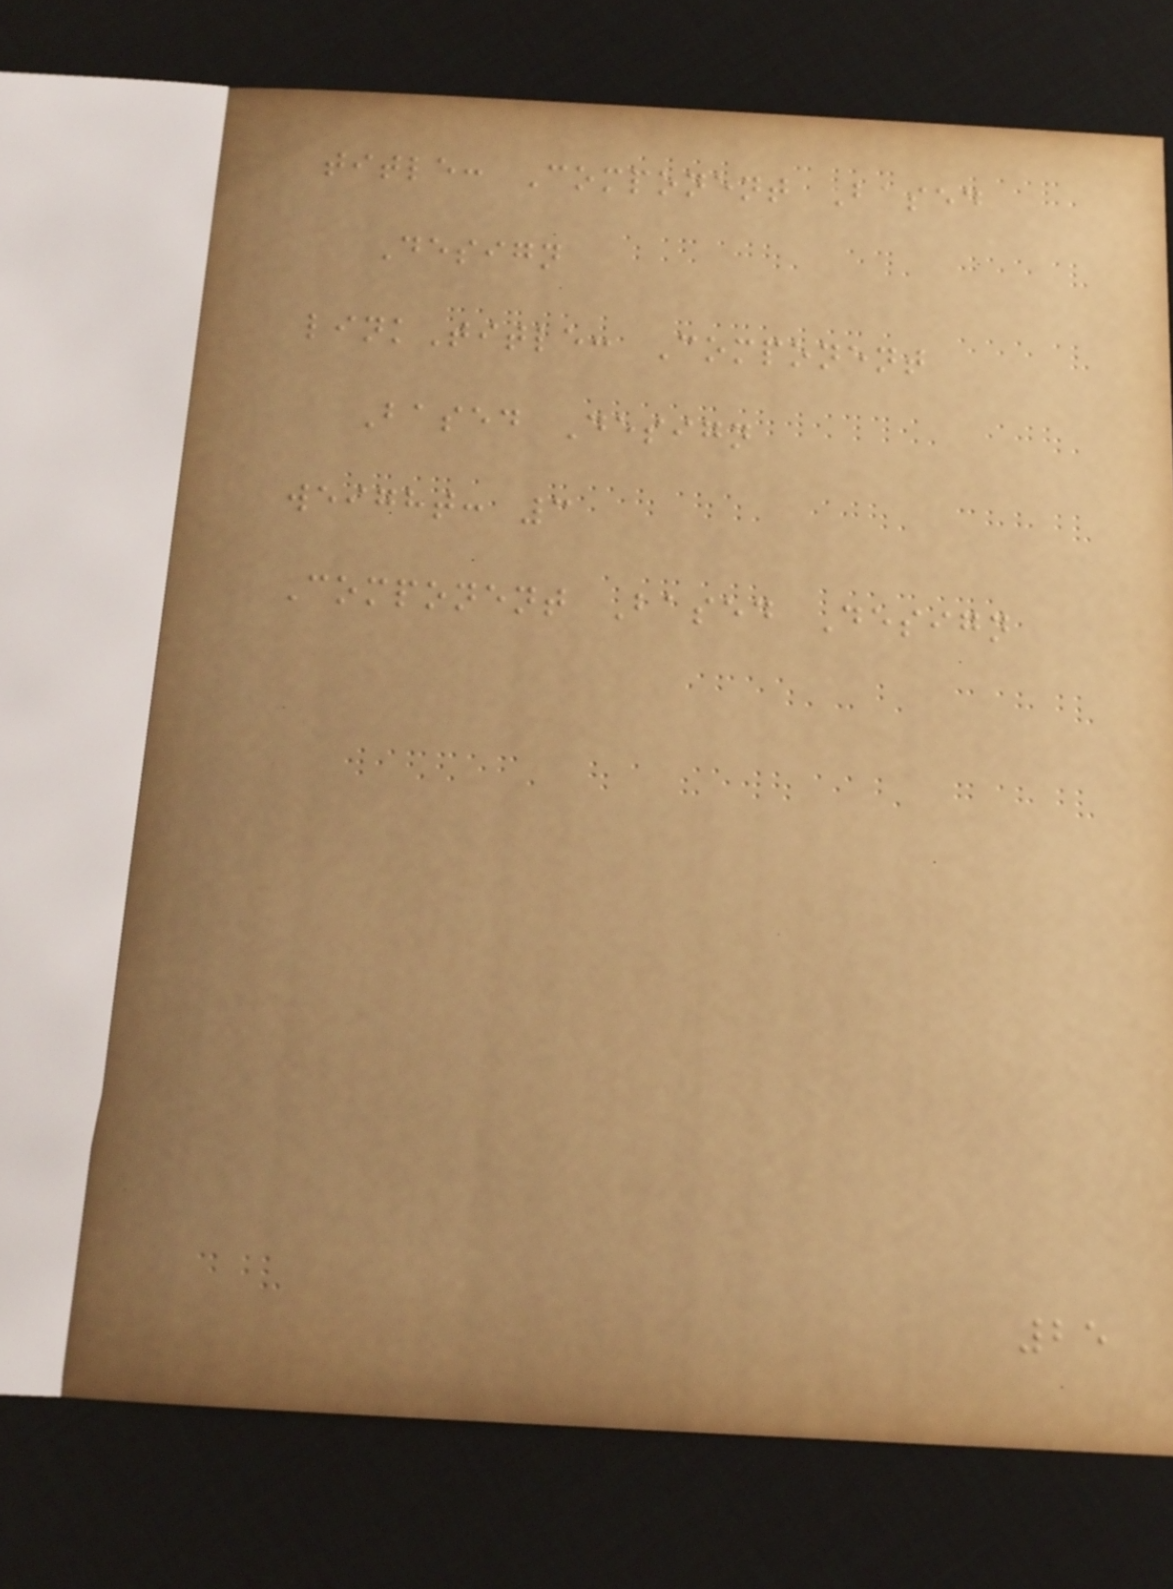title: Component Based
Design
linkTitle: Component
Based Design
weight: 3
Component Based Design
25
